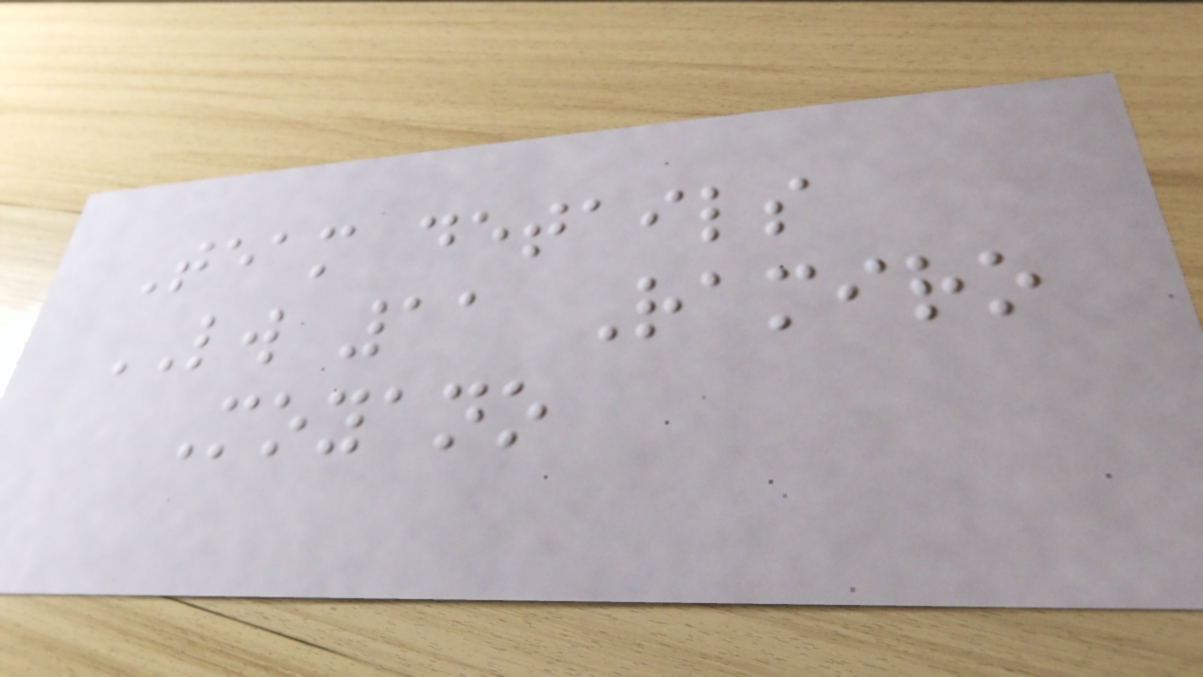Team details
LW 11 Ramiro
Moyano
